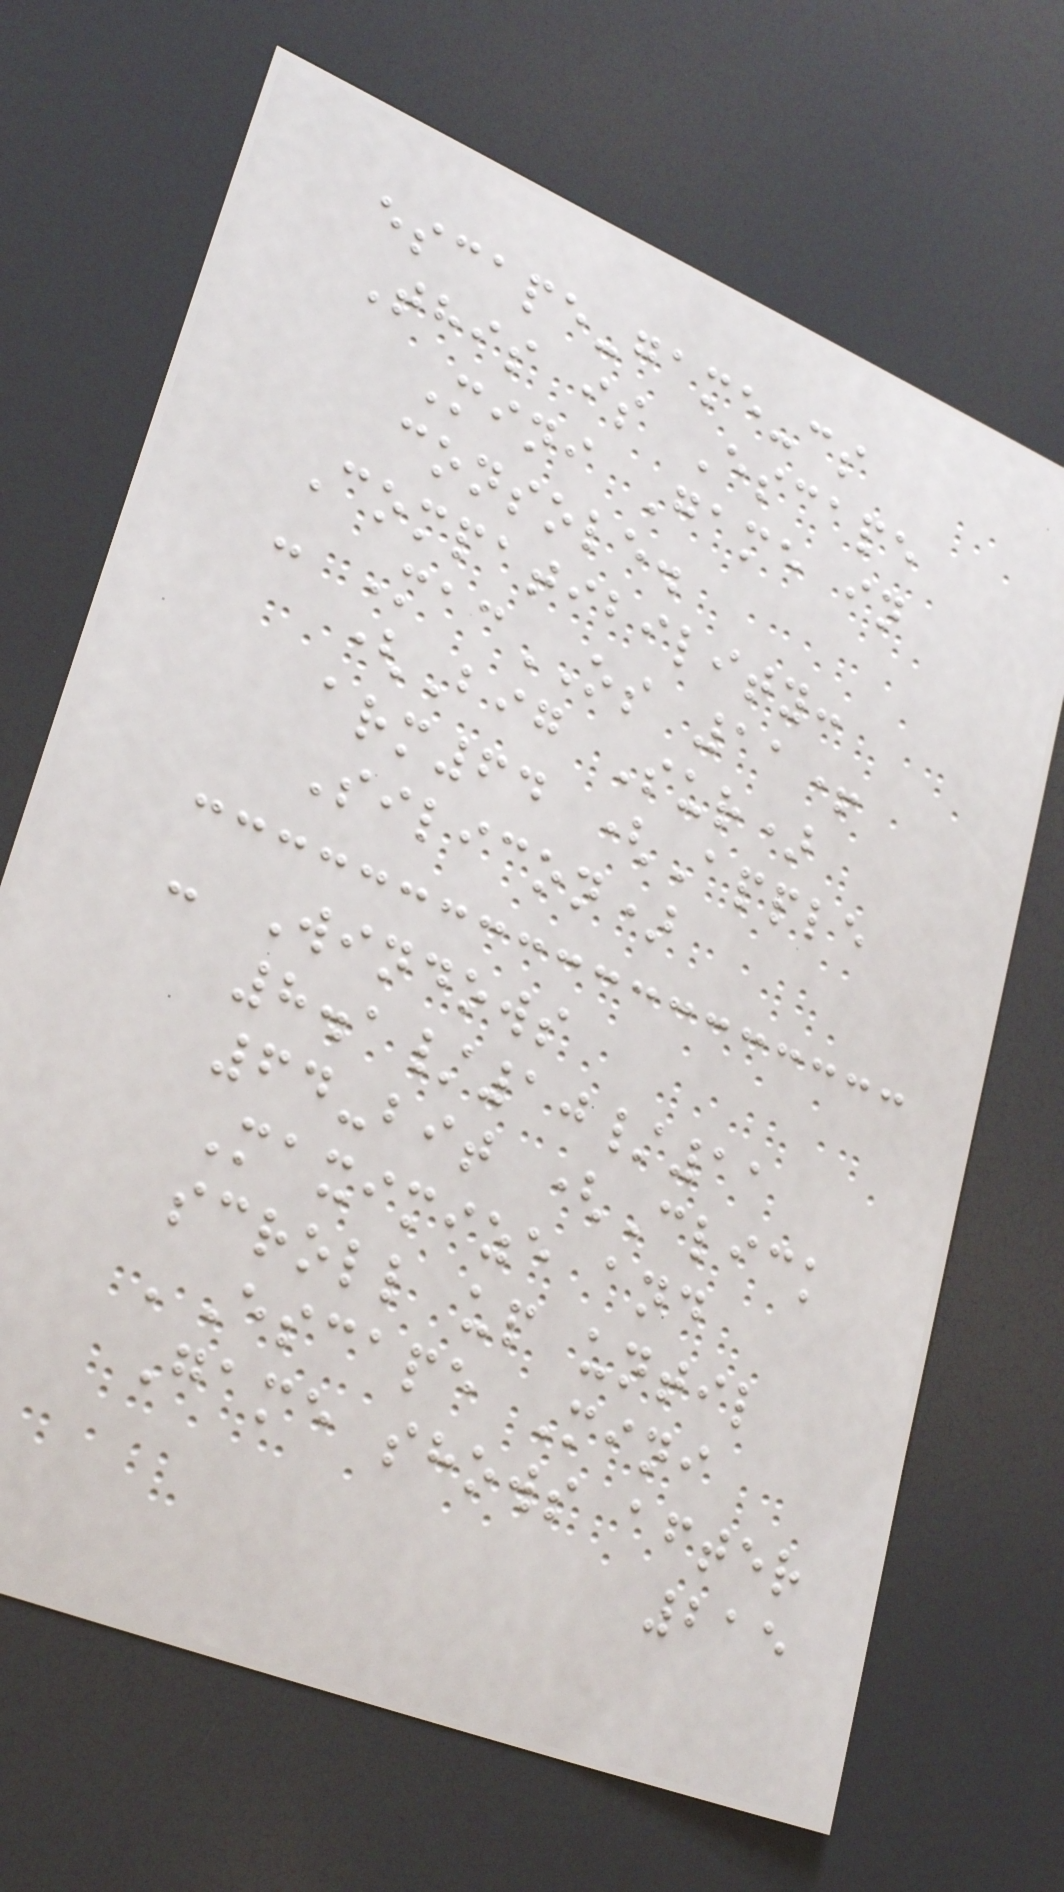escape-game-cs
This is Escape
Mini Game in
console.
Compatibility:
- MacOS 11+
(Big Sur)
arm64 (Apple
Silicon)
- Windows
8.1/10/11
64-bit (Click
Maximize and
scroll up until
'Escape Mini
Game shows after
215
